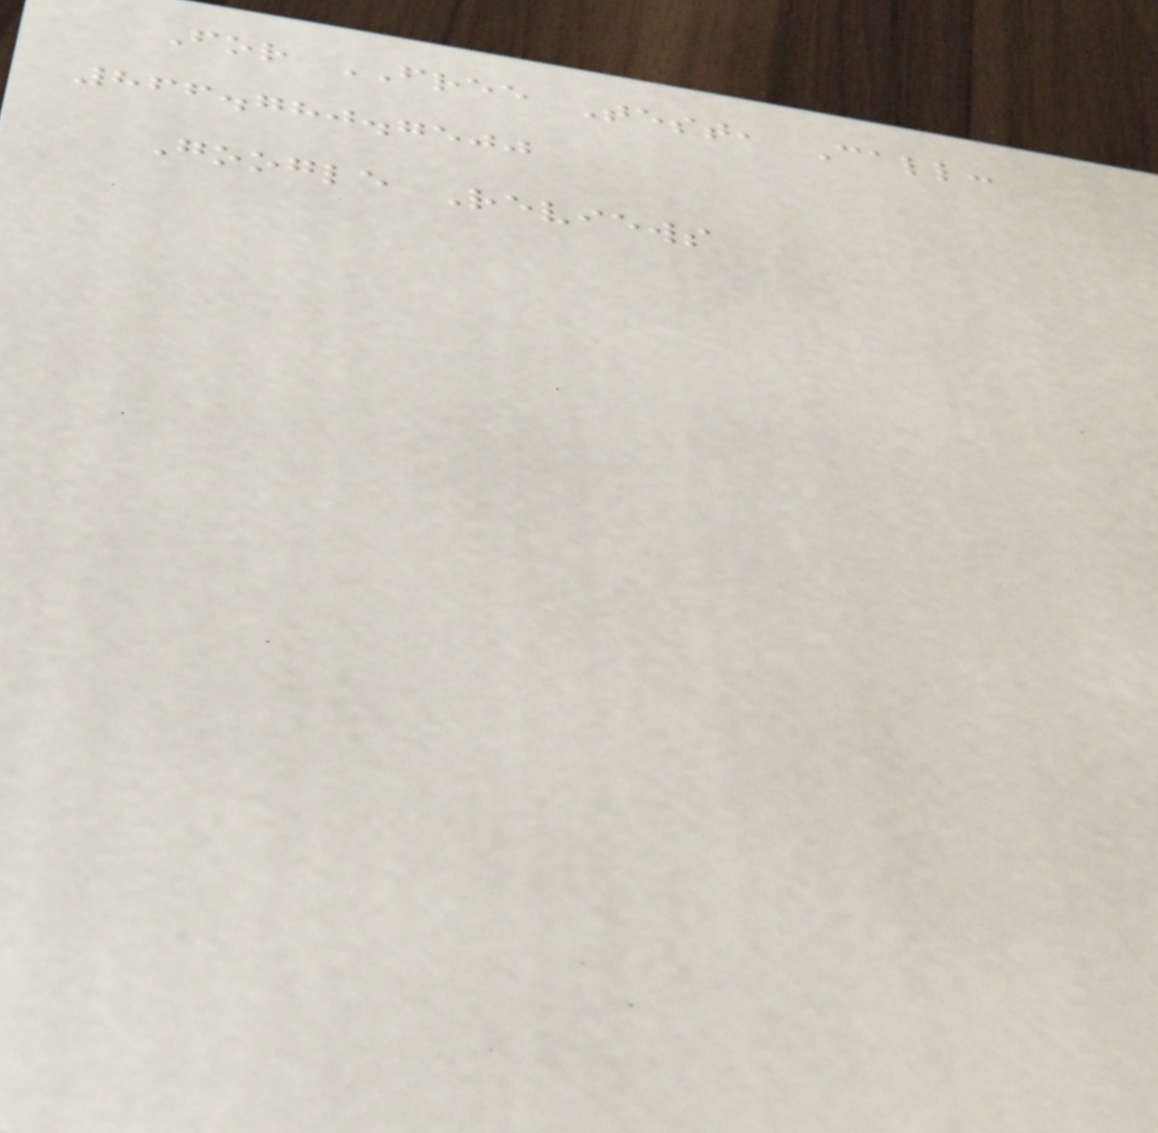For FREE Test, Call:
866.780.7500
Google Reviews
